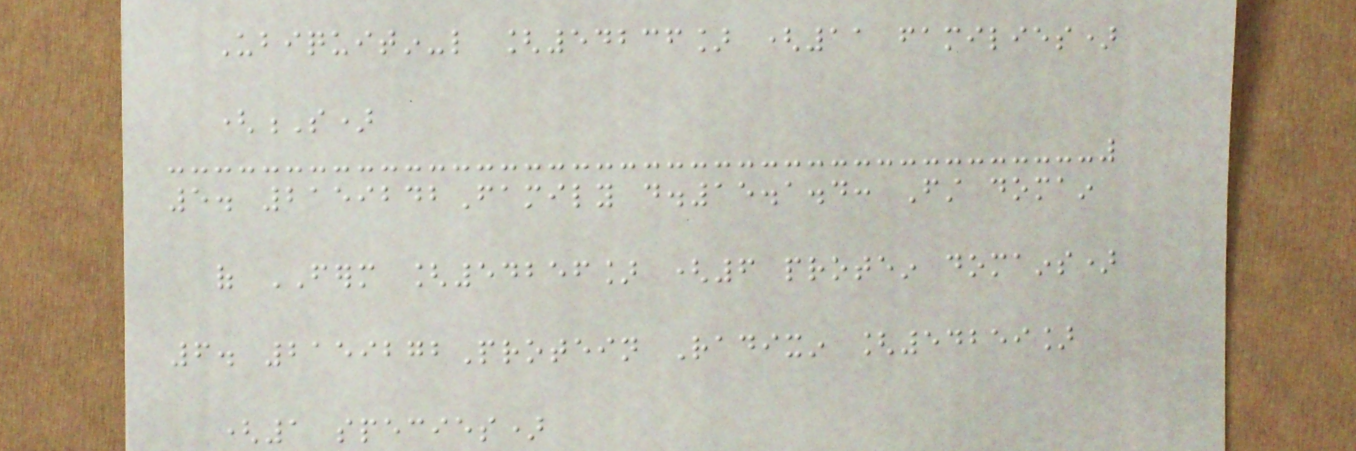Ubiquitin-like [54236] (11 families)
(S)
5. 2159242Family d.15.1.4: First domain
of FERM [54256] (6 protein domains)
6. 2159272Protein Radixin [54259]
(1 species)
